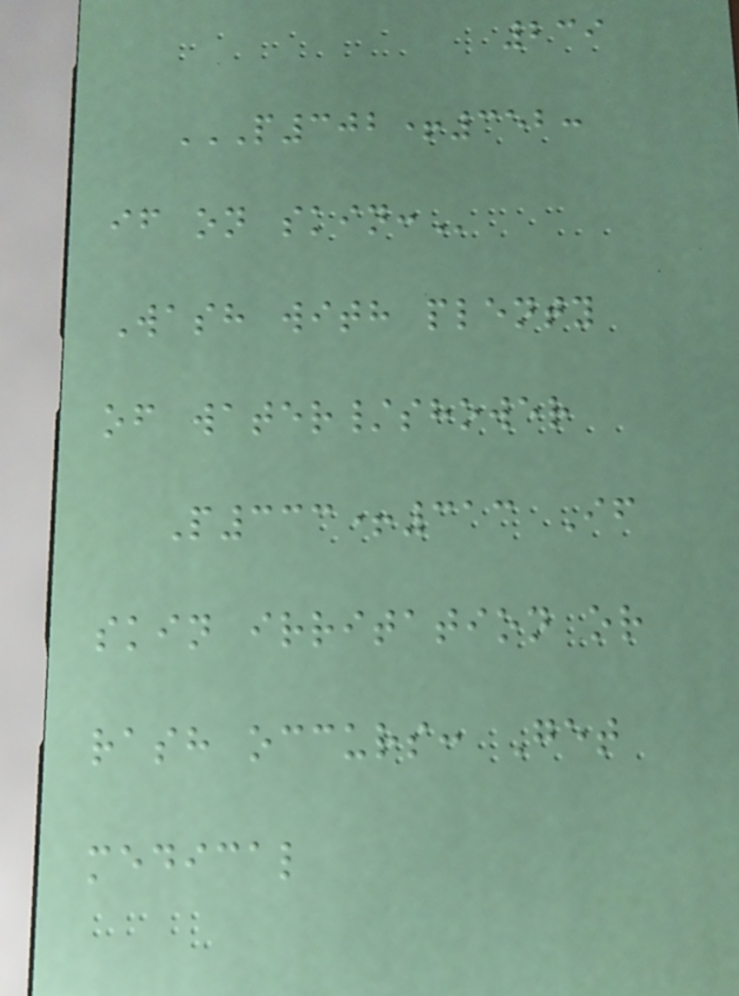239
P302+352:
IF ON SKIN:
Wash with plenty
of water/shower
P333+313 If
skin irritation or
rash occurs: Get
medical
